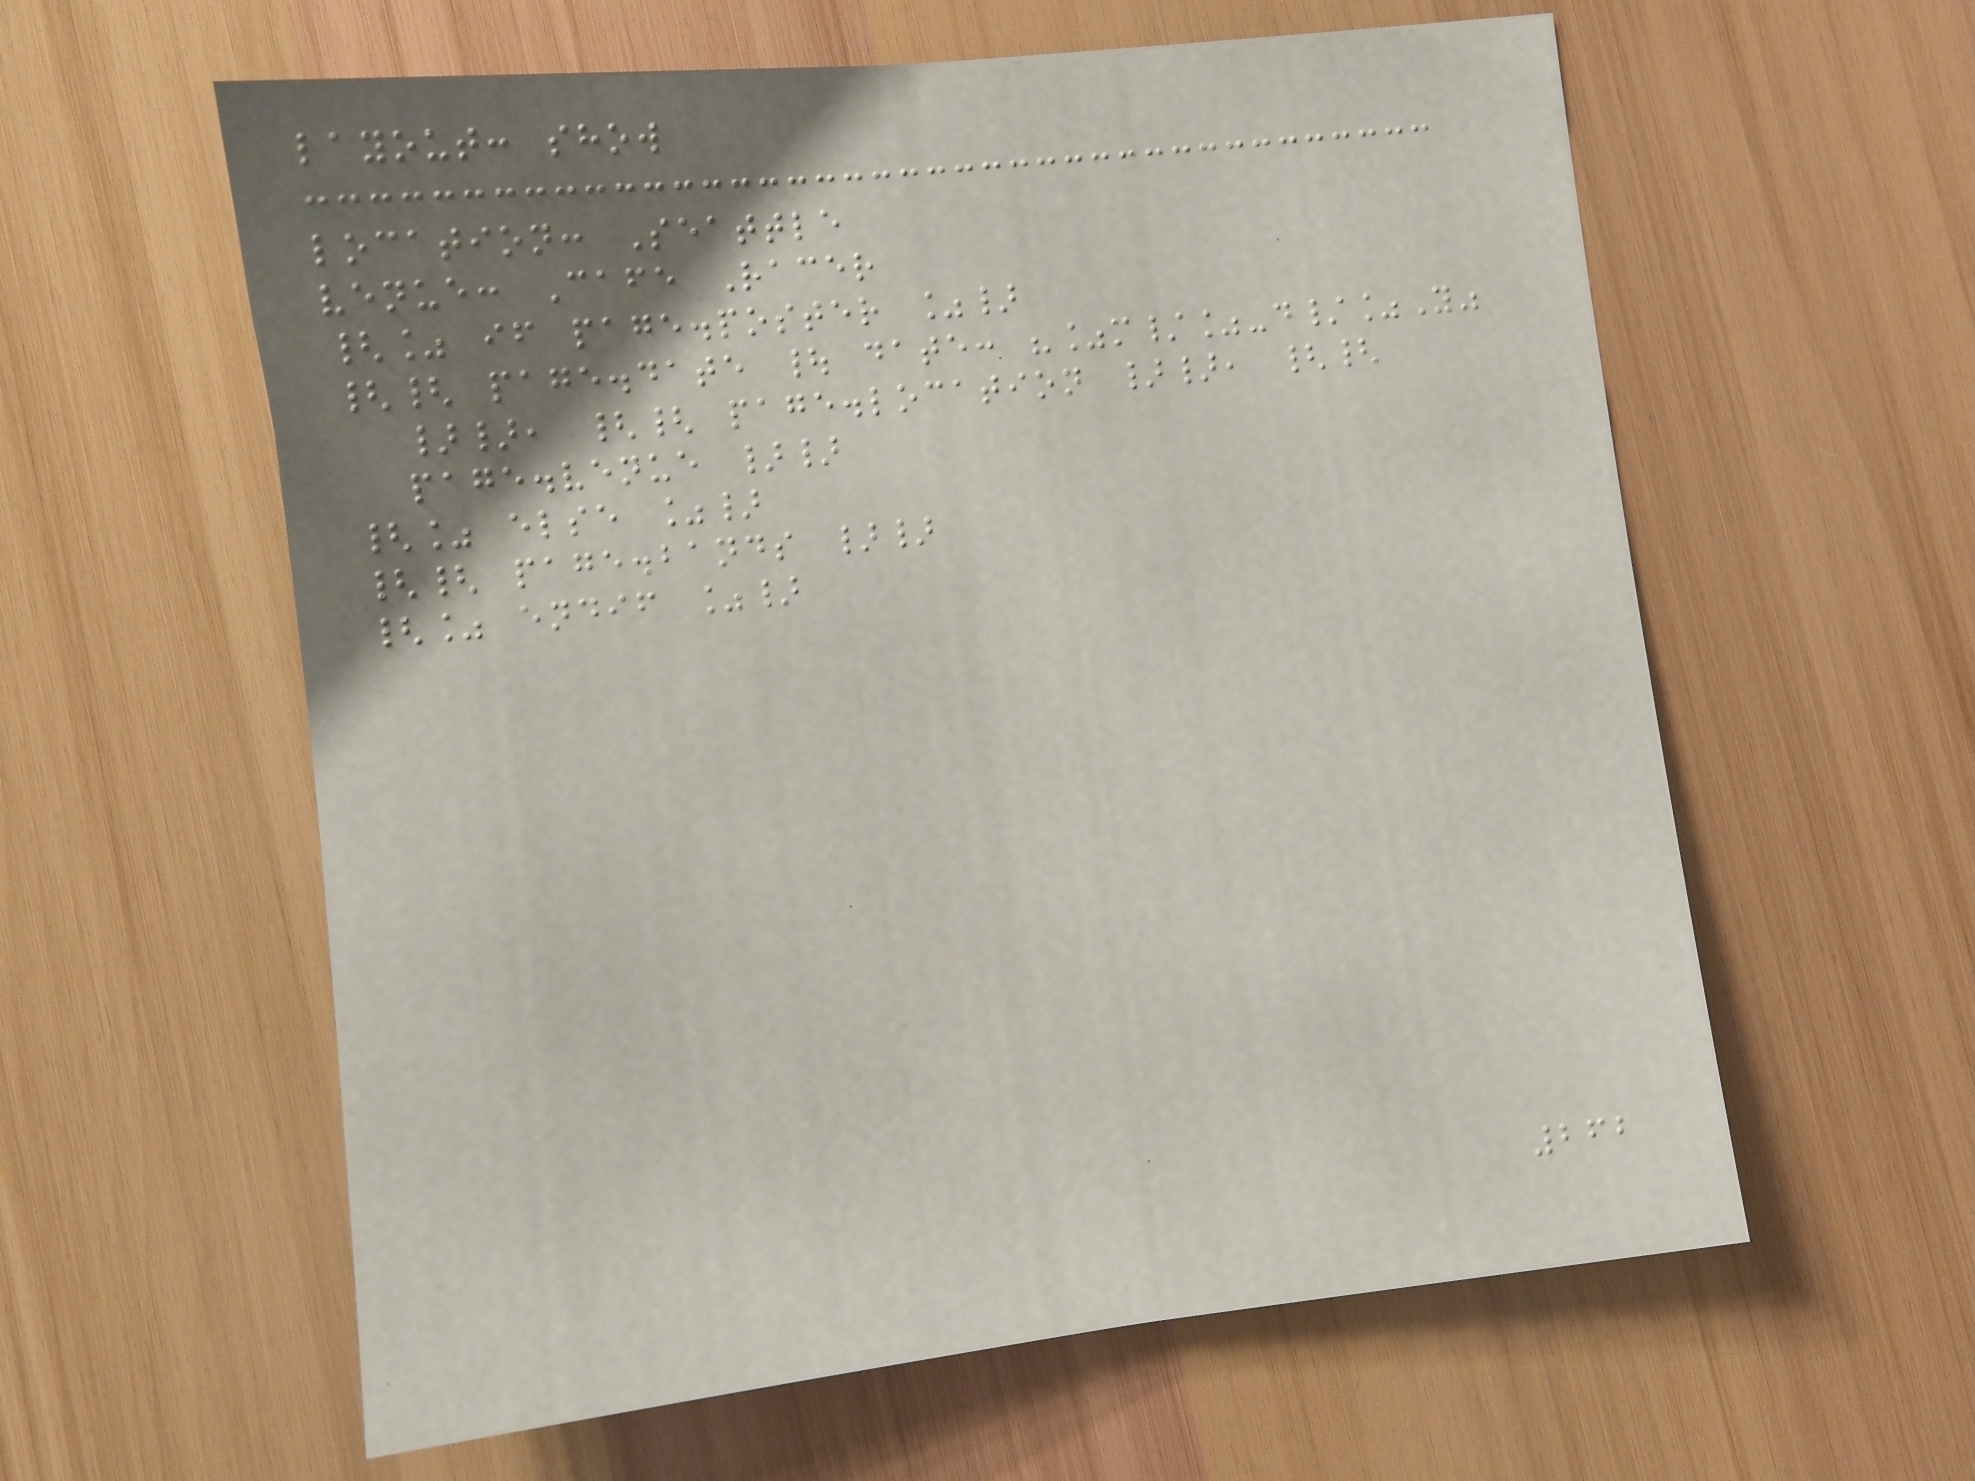layout: show
location: Seattle
venue: Cafe Racer
{% if page.poster %}
{{ page.date | date: "%m/%-d/%Y"
}}, {{ page.location }}, {{
page.venue }}
{% else %}
{{ page.bands }}
{% endif %}
262
